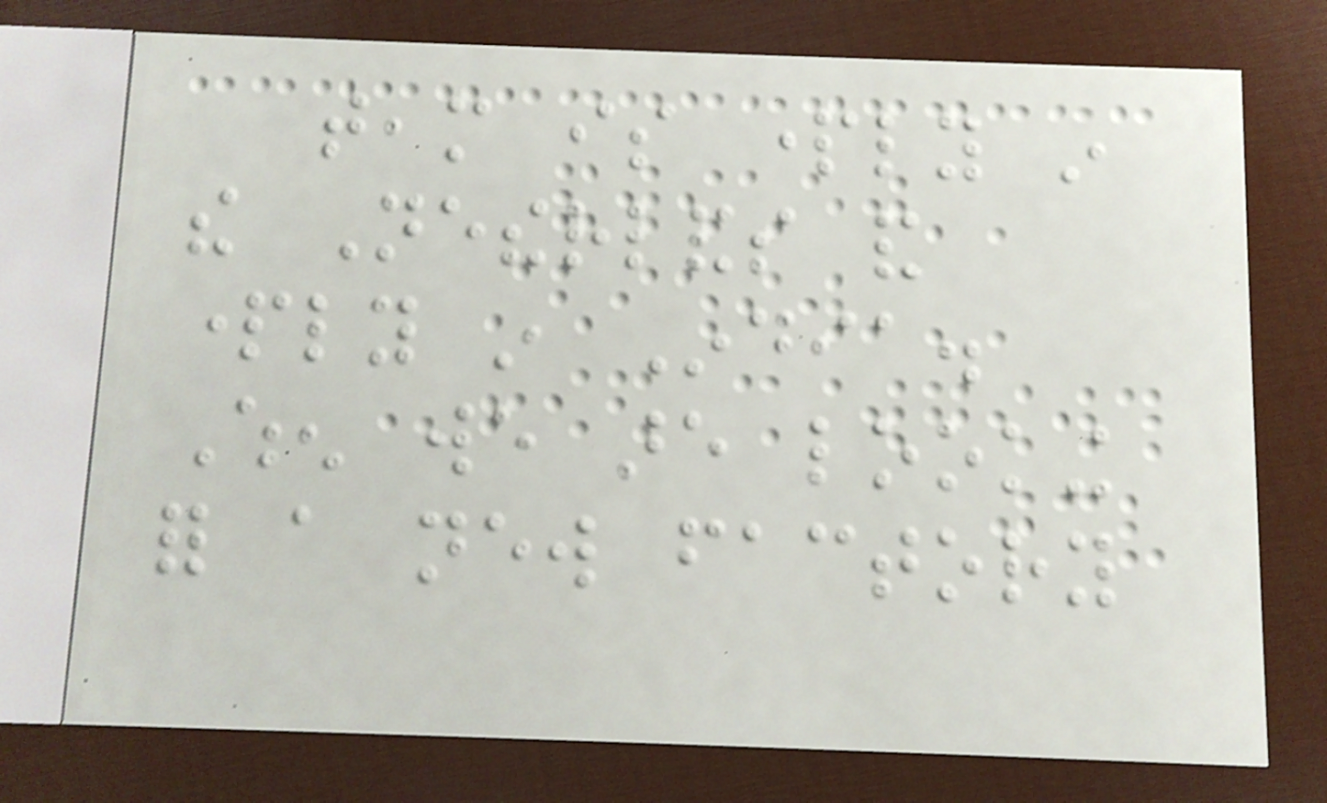team is partly in
the Netherlands and
partly in India.
When we are looking
for a new factory
